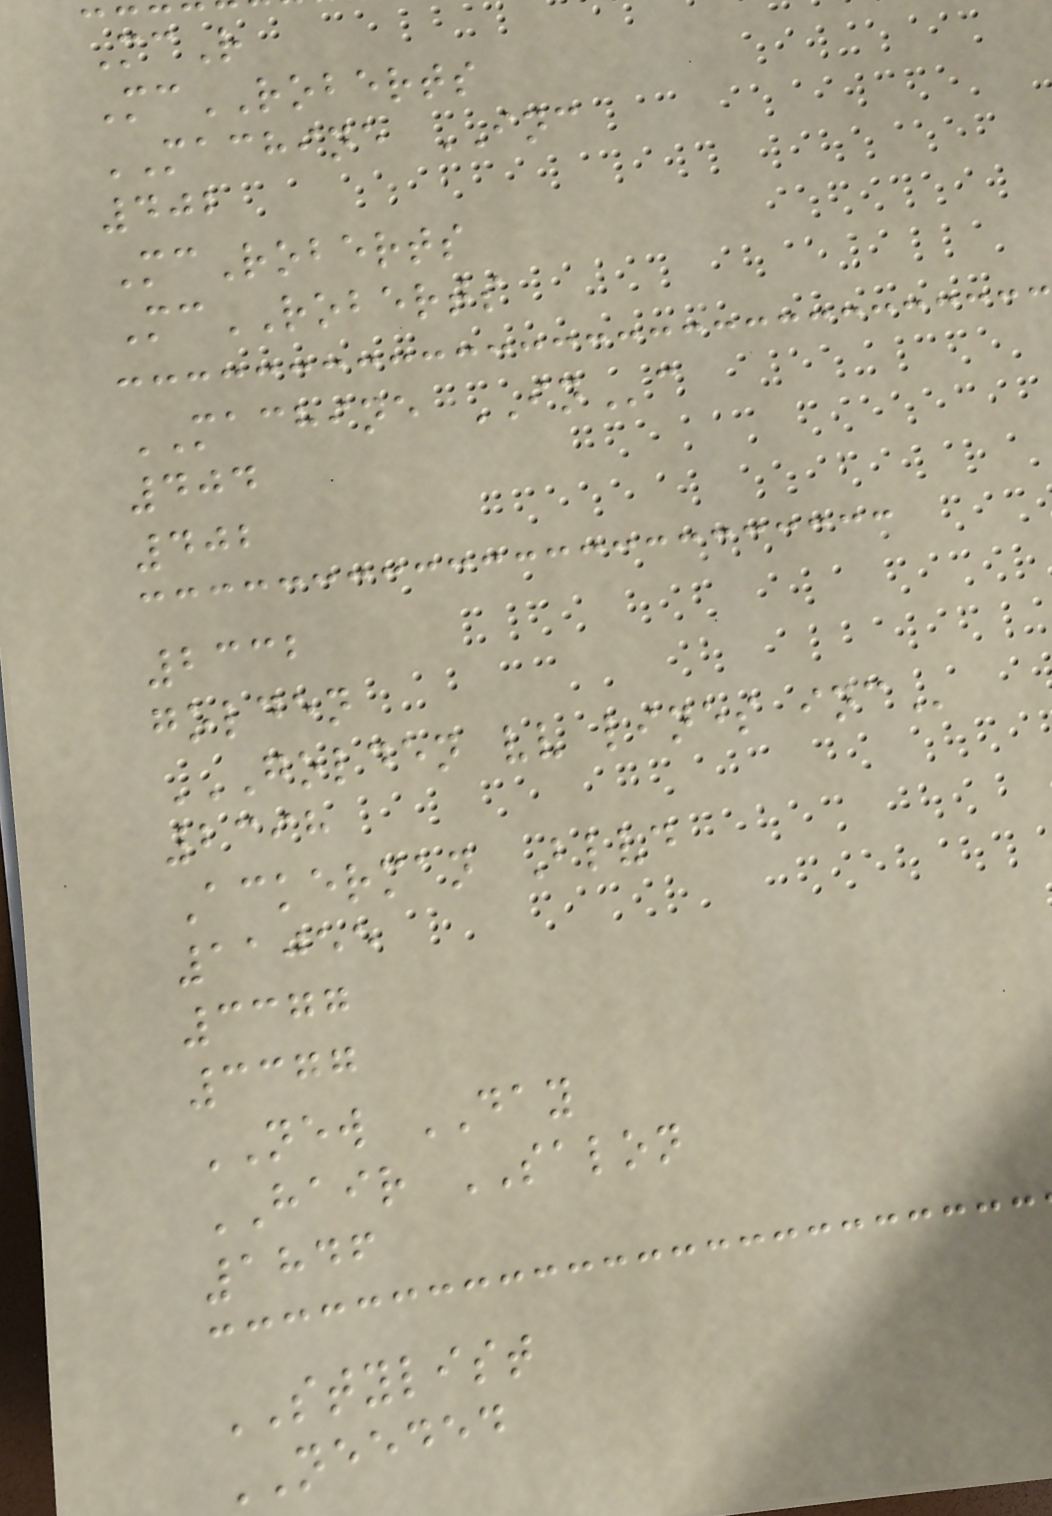McR
McROBERTS
MACHINE INC
402
McRoberts
McROBERTS
MACHINE INc
404
402
2332
golden
GOLDEN VV LINES INC
2398
Ackerman Blvd
11055
3377
3377
NEW DAY
HAIR SALON
1846
STYLIST
NEEDED
